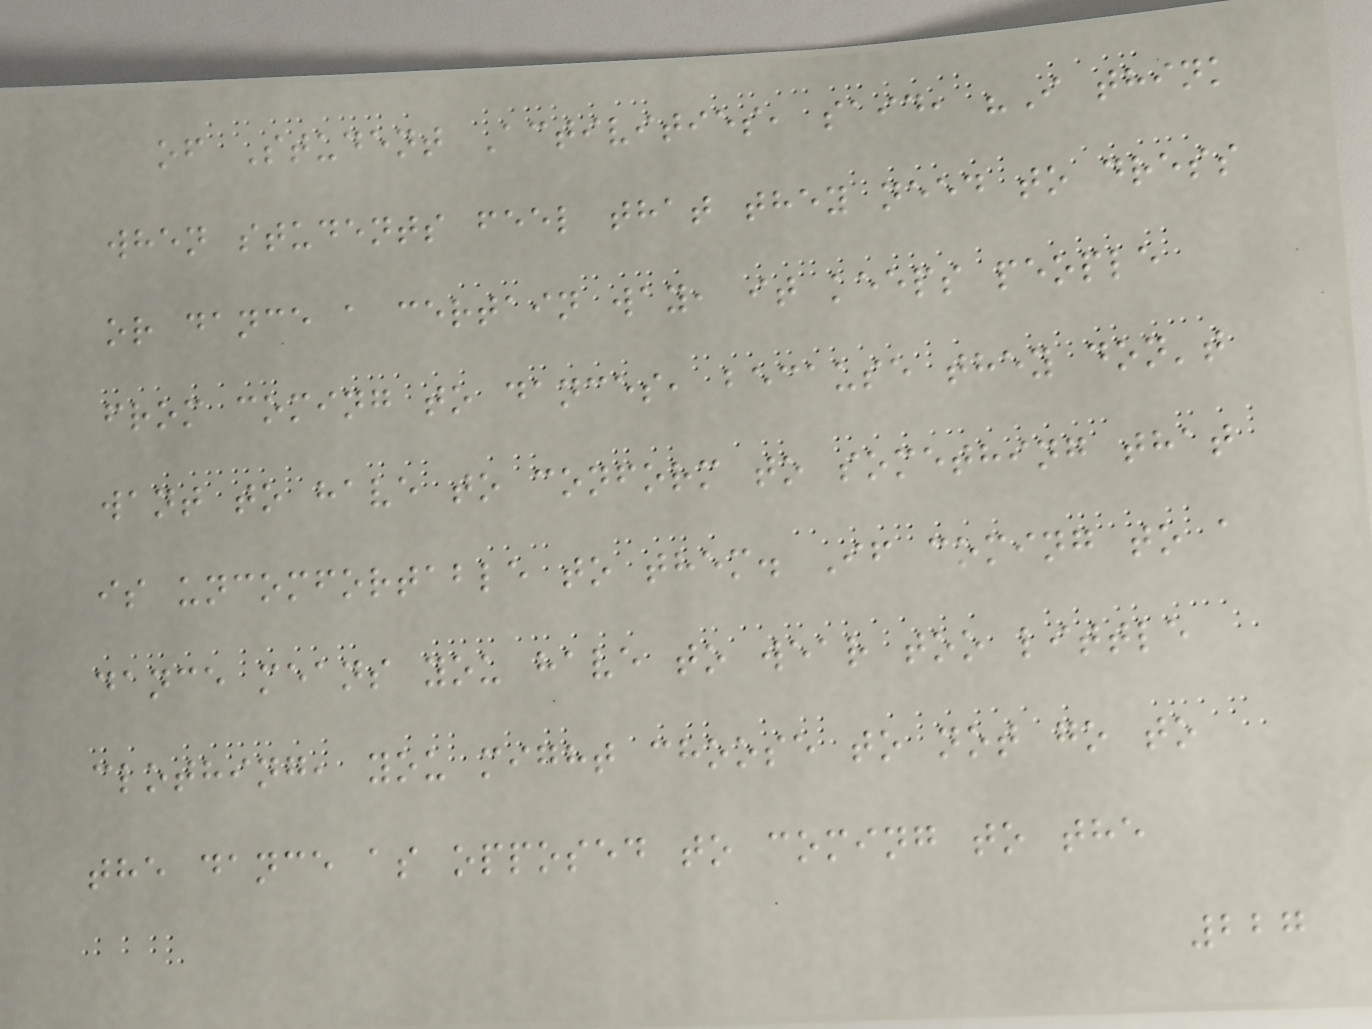of Student Activities, said, "I think
when students feel that they need to dress
or dance a certain way, it keeps people
from coming to dances, because they don't
want to have to conform to something that
is uncomfortable to them. If coming to a
dance means you have to wear too little
clothing, you might choose to not go to
the dance as opposed to coming to the
227
